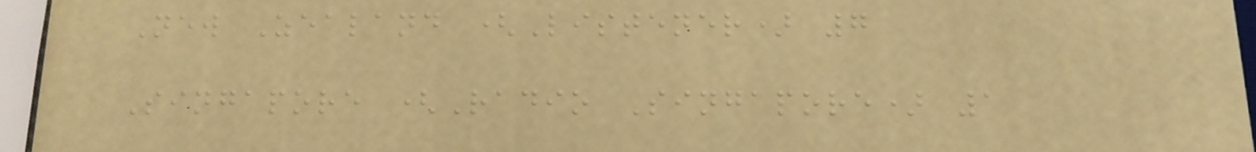New Zealand (Listener) 7
Singapore (Radio Singapore) 1
